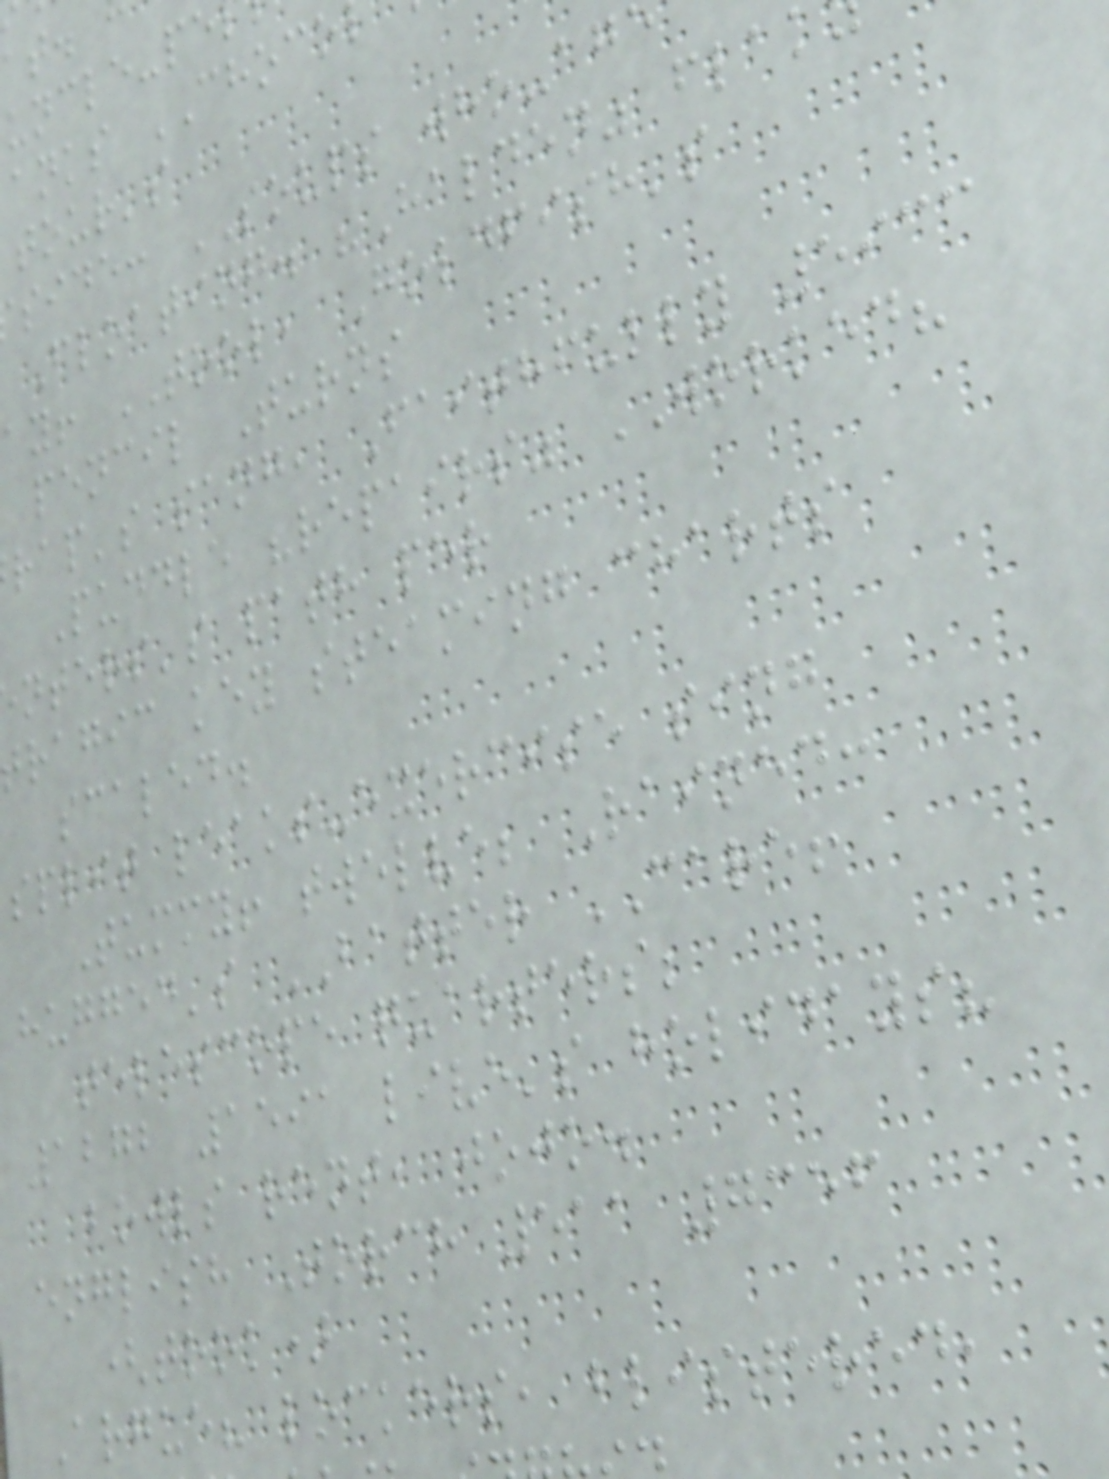uncle-pe
anks CHOCO
tour's
side: SOUPS who-ag
Floating. "Halden" fla
ay! TOOL, Goldfish's
pencil Turns
rap's sang, Faithfully 5933
Puddle "repairs" WORKED?
nters's path per
ragic key steaming charts
scaled.
split leaks-exercise sing
Tummy! twelve; Rained:
hugged's BATTER CARE!
telescope quarters;
1272 1591 live's holidays?
bowls rent, jojo.
english Torch 511 7356
(took)
Argue? lockers, blistered,
